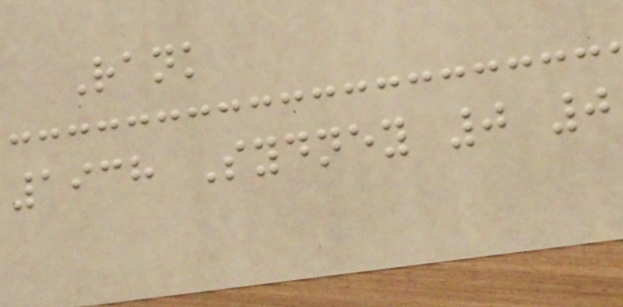Rank
1938 Sydney 0 0
